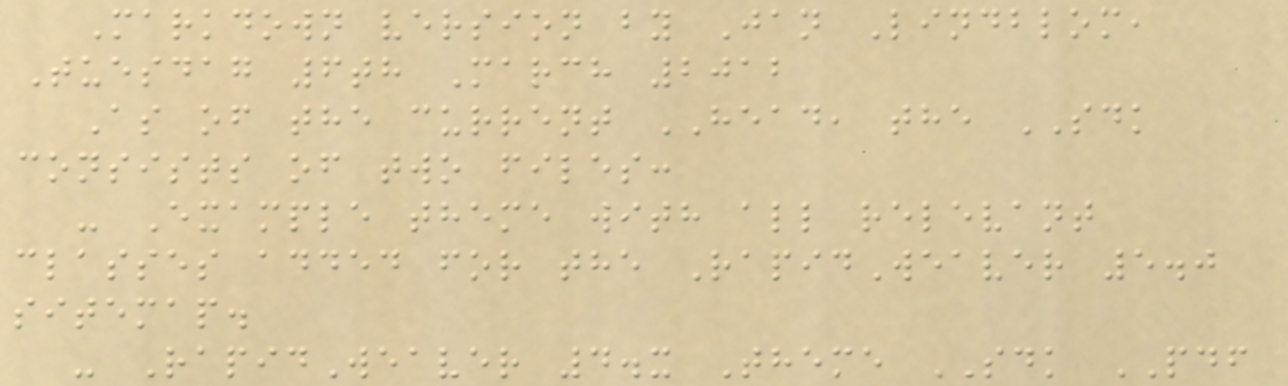Markdown version by Jan Lindblom,
Tuesdag 6th March 2012
As of the current HEAD, the SDK
consists of two files:
- Example theme with all relevant
classes added for the RapidWeaver 5.0
sitemap.
- RapidWeaver 4.x Theme SDK PDF
